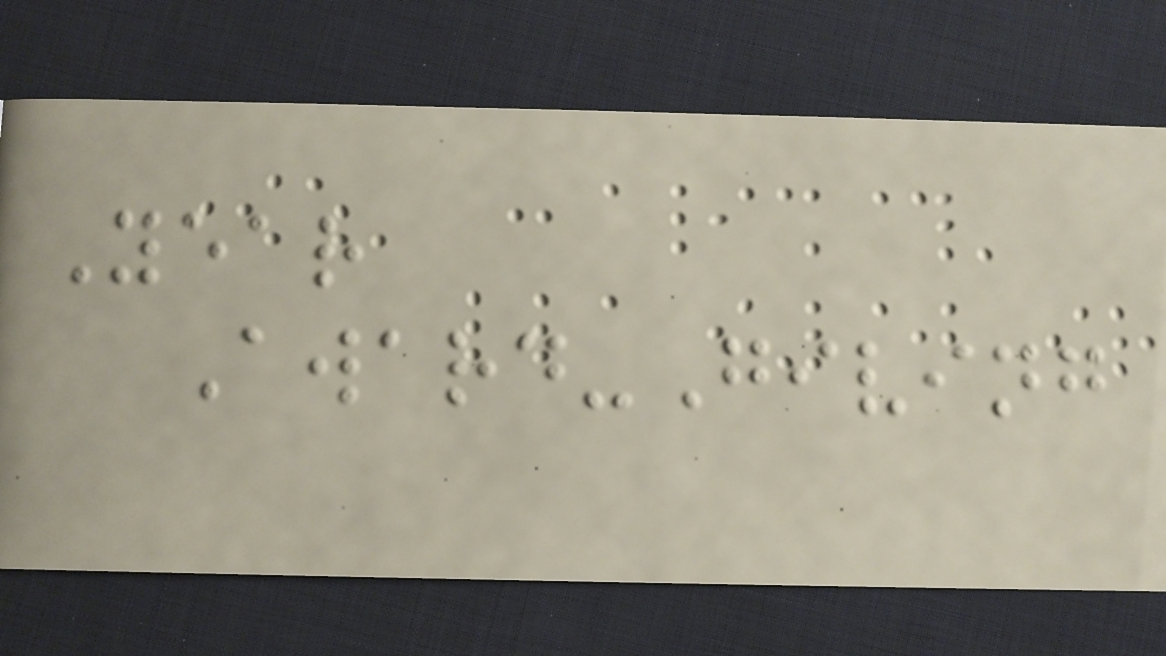Year
Award-Giving
